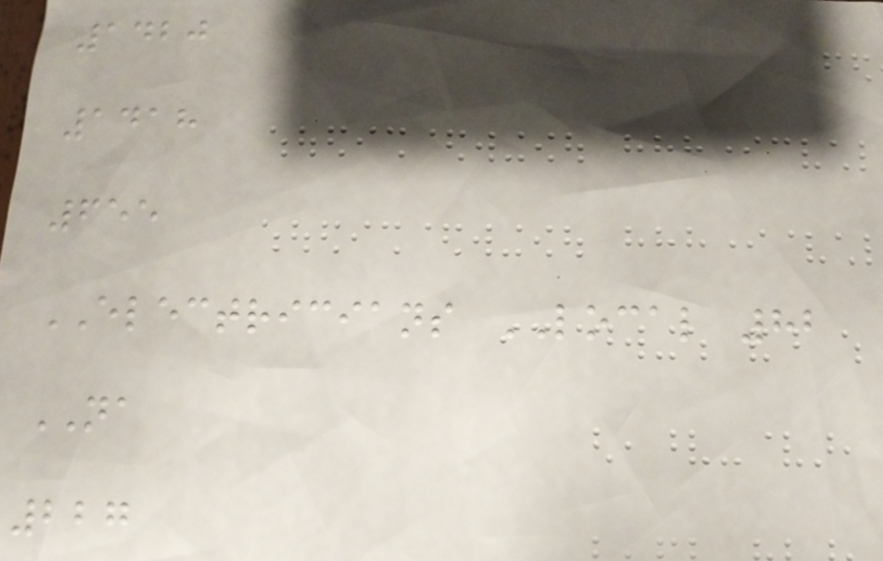1420
1418
655
ELECTRICIANS LOCAL 82
NA
227
